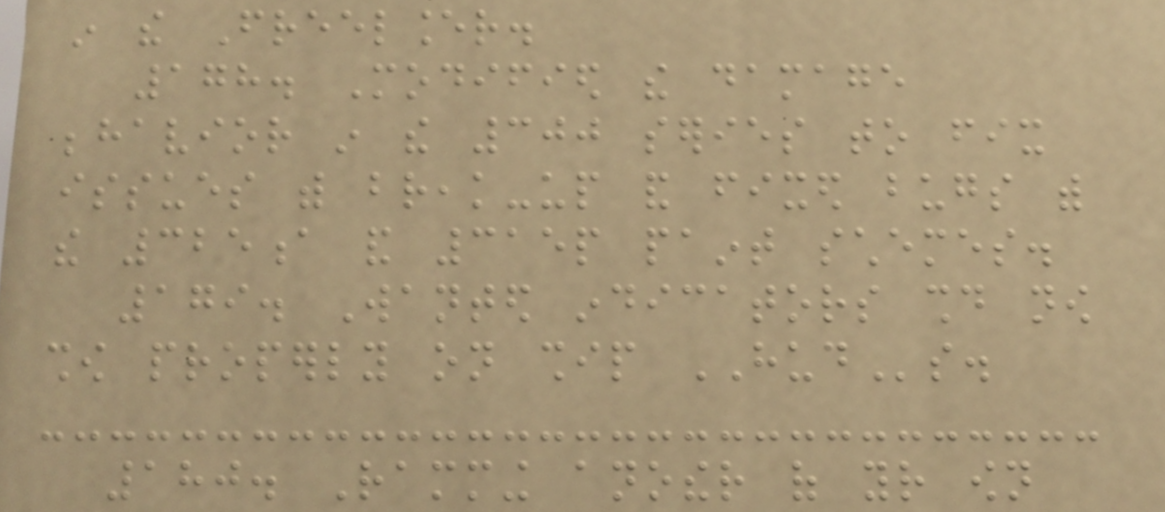in the Freelancer.
178. Modified the damage
behavior in the 300 series to fix
issues with break-up and fixed bugs with
the 325a and 315p paint schemes.
179. Wanted indicators should now
show properly on ship HUDs.
180. Ramming another of your own
